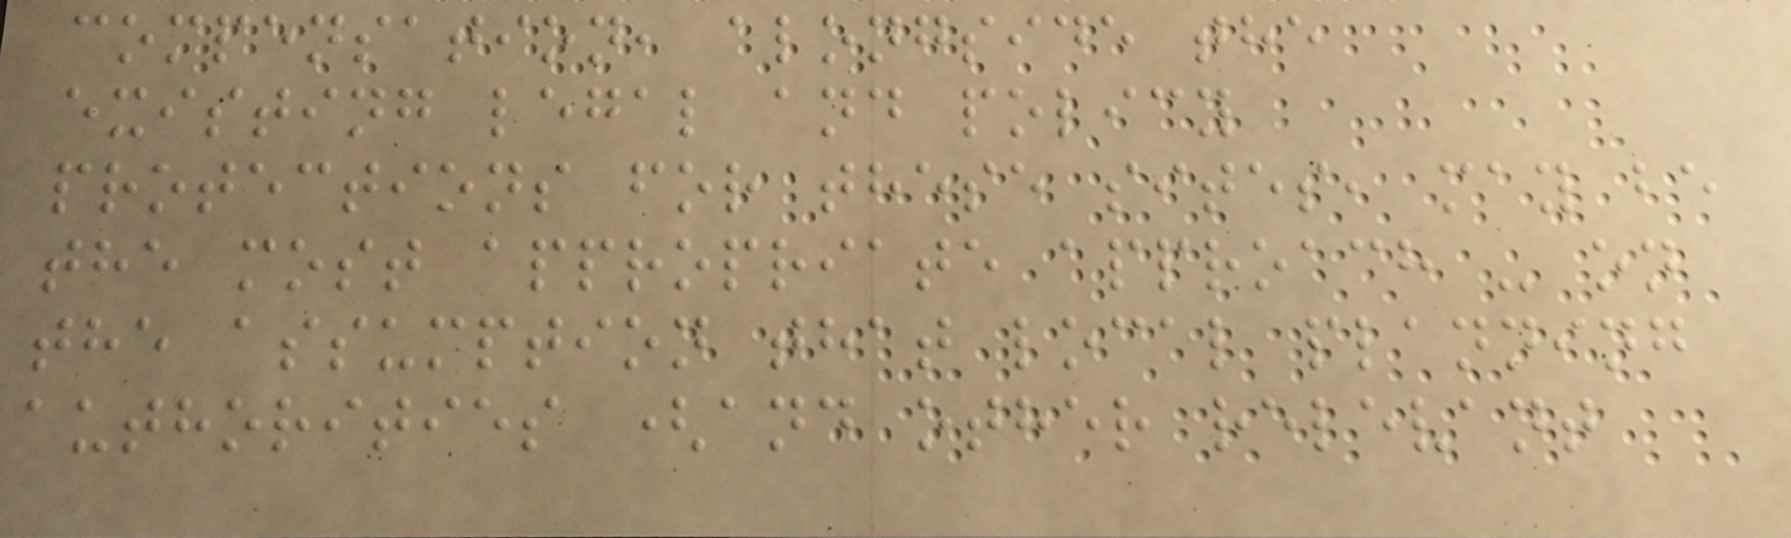compensation, alongside the
existing legal and policy
protections for these sites, may be
the most appropriate approach - on
the assumption that local planning
authorities (and other relevant
